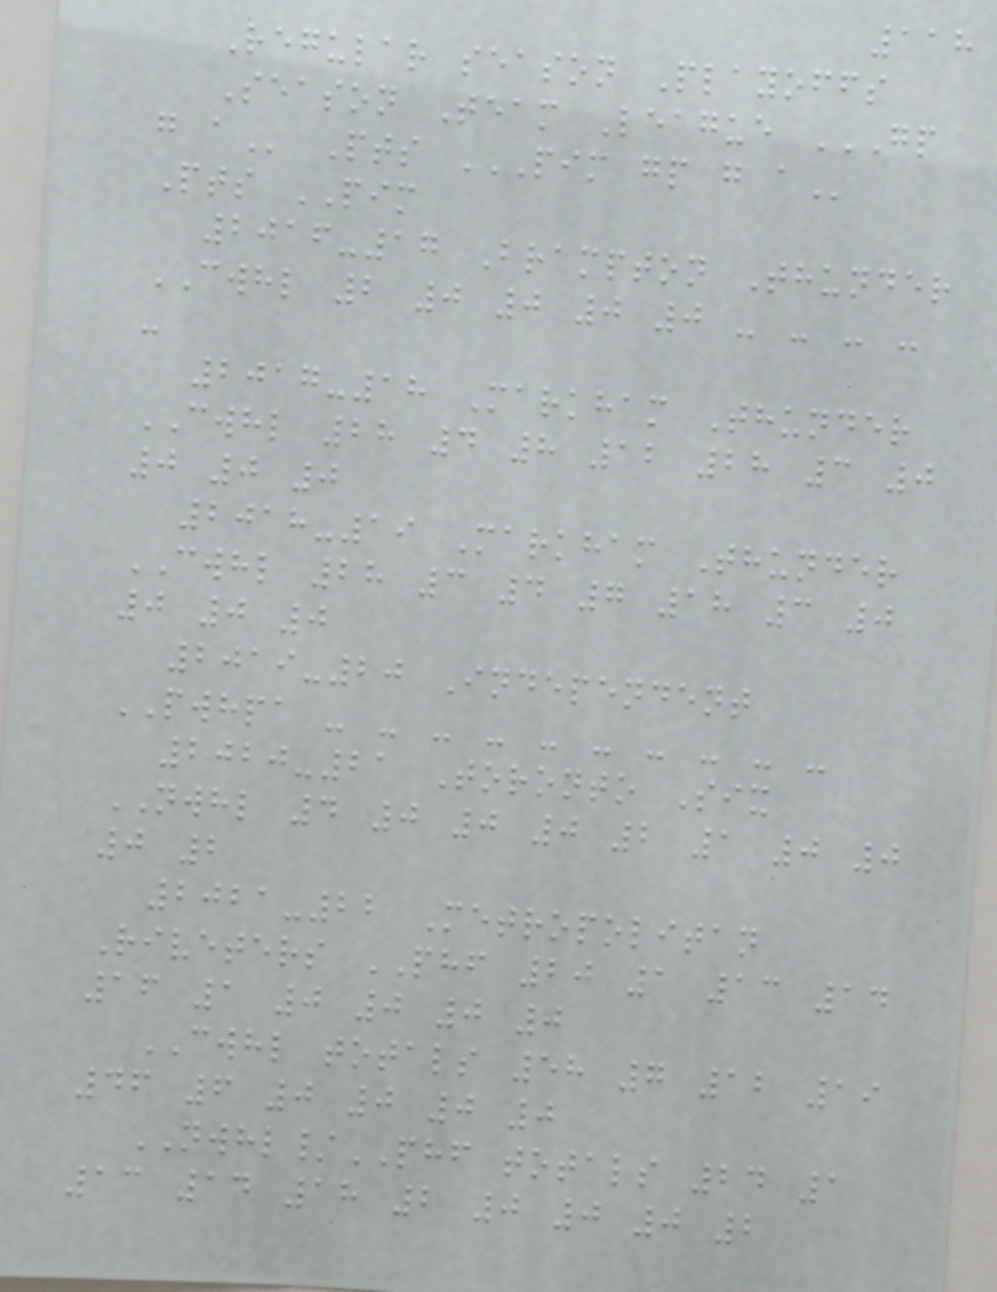118
Regular season Playoffs
Season Team League GP
G A Pts PIM GP G A
Pts PIM
2016-17 Brampton Thunder
CWHL 2 0 0 0 0 - - - -
-
2017-18 Markham Thunder
CWHL 28 4 8 12 28 3 0
0 0 0
2018-19 Markham Thunder
CWHL 28 3 4 7 18 3 0
0 0 0
2019-20 Independent
PWHPA - - - - - - - - - -
2020-21 Toronto Six
NWHL 4 0 0 0 2 1 0 0
0 2
2021-22 Metropolitan
Riveters PHF 20 1 13 14
16 1 0 0 0 0
CWHL totals 58 7 12 19
46 6 0 0 0 0
NWHL/PHF totals 24 1
13 14 18 2 0 0 0 2
